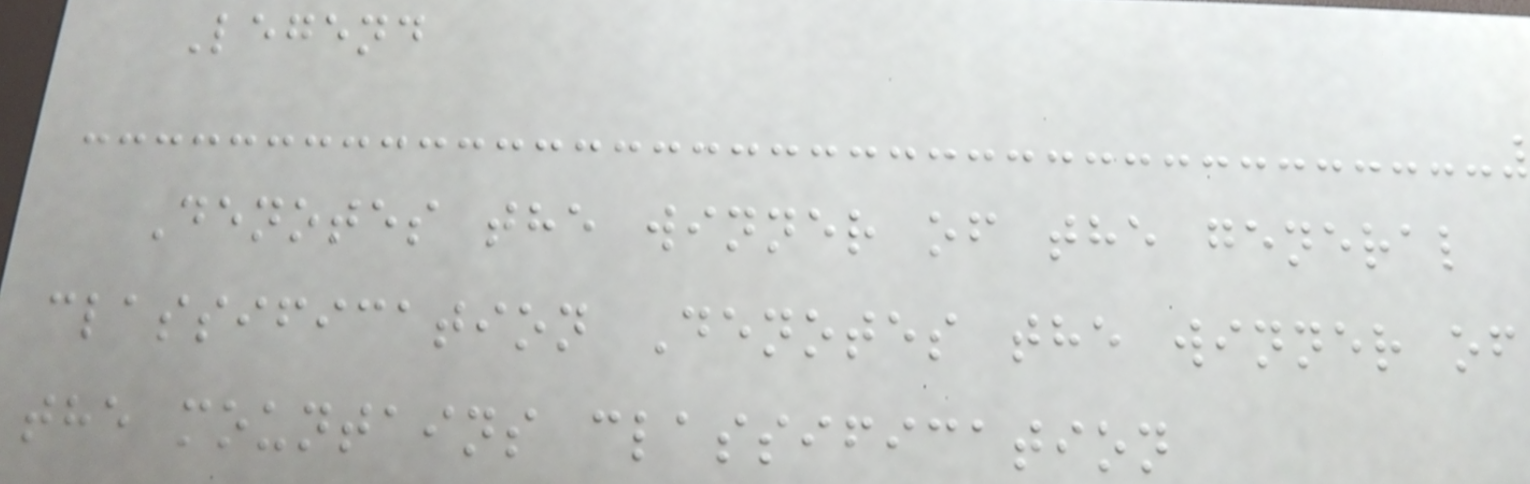Legend
Denotes the winner of the general
classification Denotes the winner of
the mountains classification
